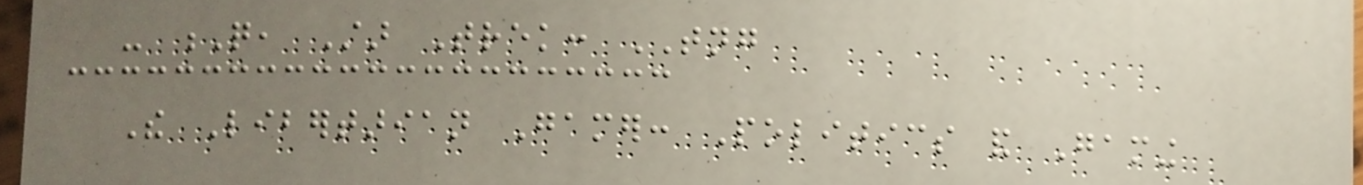- Q, Star Trek: TNG
The Libertarian Gamer: Politics and Gaming
